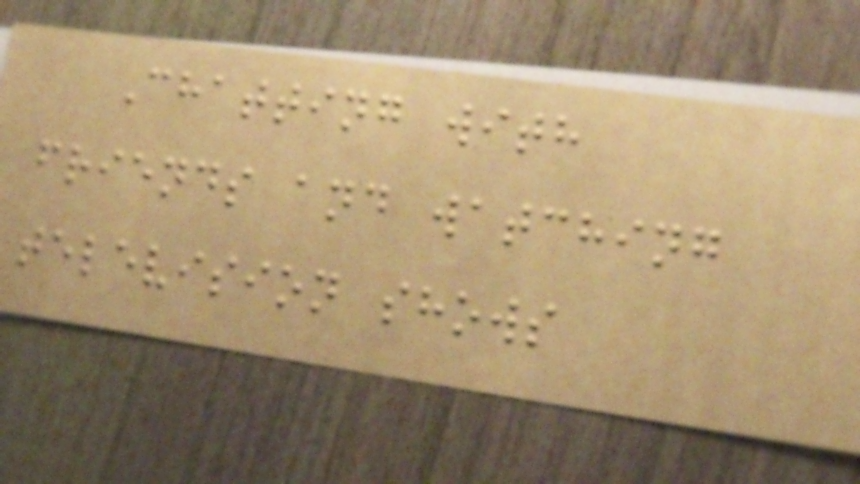Chatting with
friends and watching
television shows
